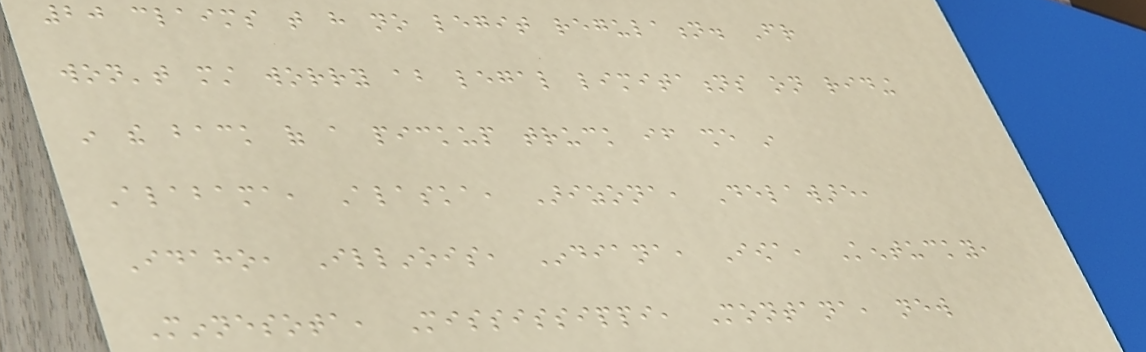20 claims that have no legit regulation. Friend
won't must worry about legal limitations on riding
in the back of a pickup truck if she in
Alabama, Alaska, Arizona, Delaware,
Idaho, Illinois, Indiana, Iowa, Kentucky,
Minnesota, Mississippi, Montana, new
